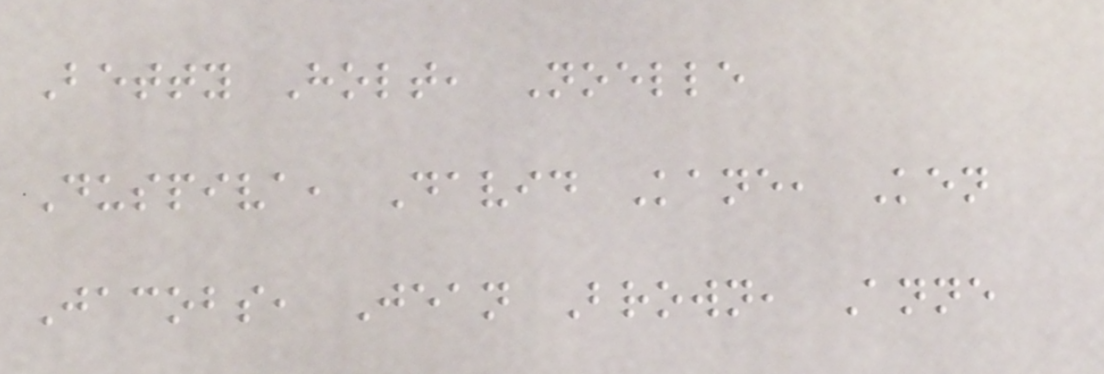Betty Holt, Noelle
Duspiva, David Kane, Ken
Jacobs, Jean Brown, Anne
